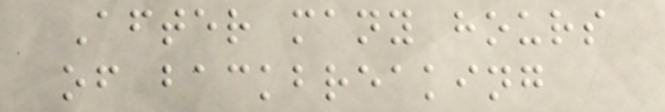After many hours
of backbreaking
